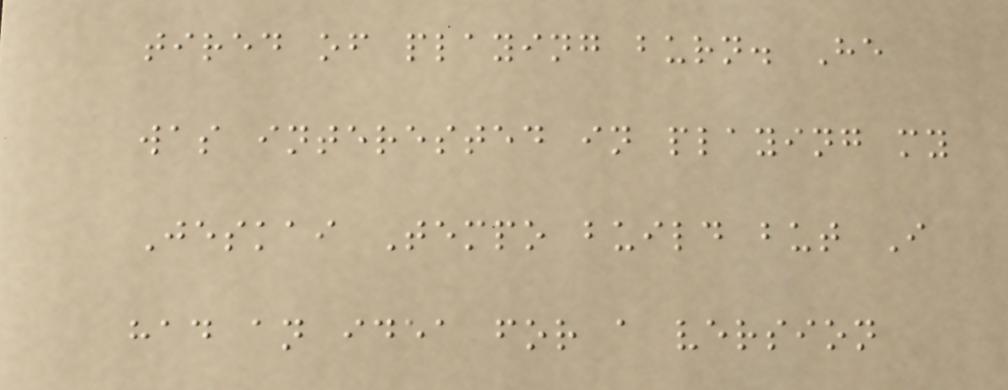tired of playing burn. He
was interested in playing my
Jeskai Tempo build but I
had an idea for a version
